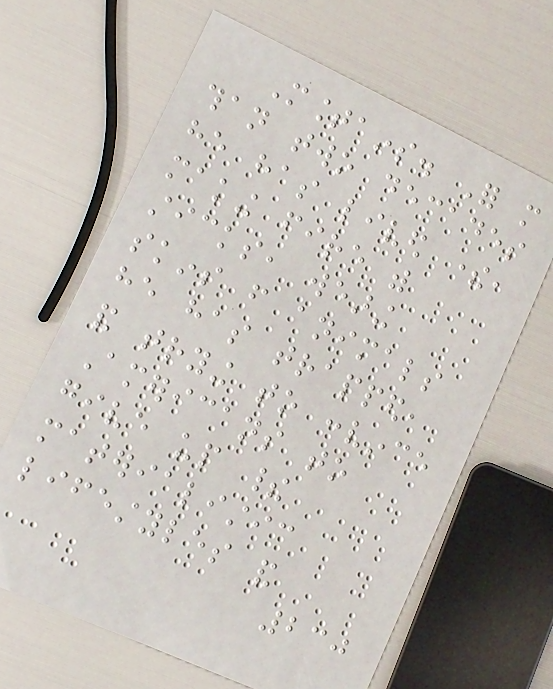Mountains. For more
than two decades
he has lived there,
making fire with
sticks, wearing
skins from animals
he has trapped,
and trying to convince
Americans to
give up their
materialistic
lifestyles and
230
